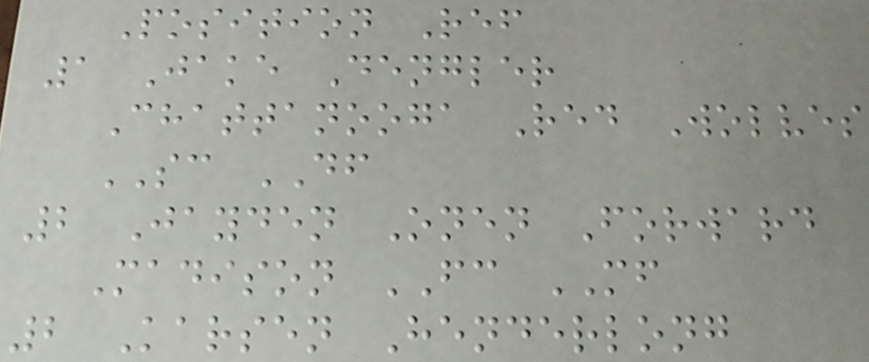Position Ref
1 Jake Dengler
Chattanooga Red Wolves
SC DF
2 Jayden Onen Forward
Madison FC MF
2 Karsen Henderlong
